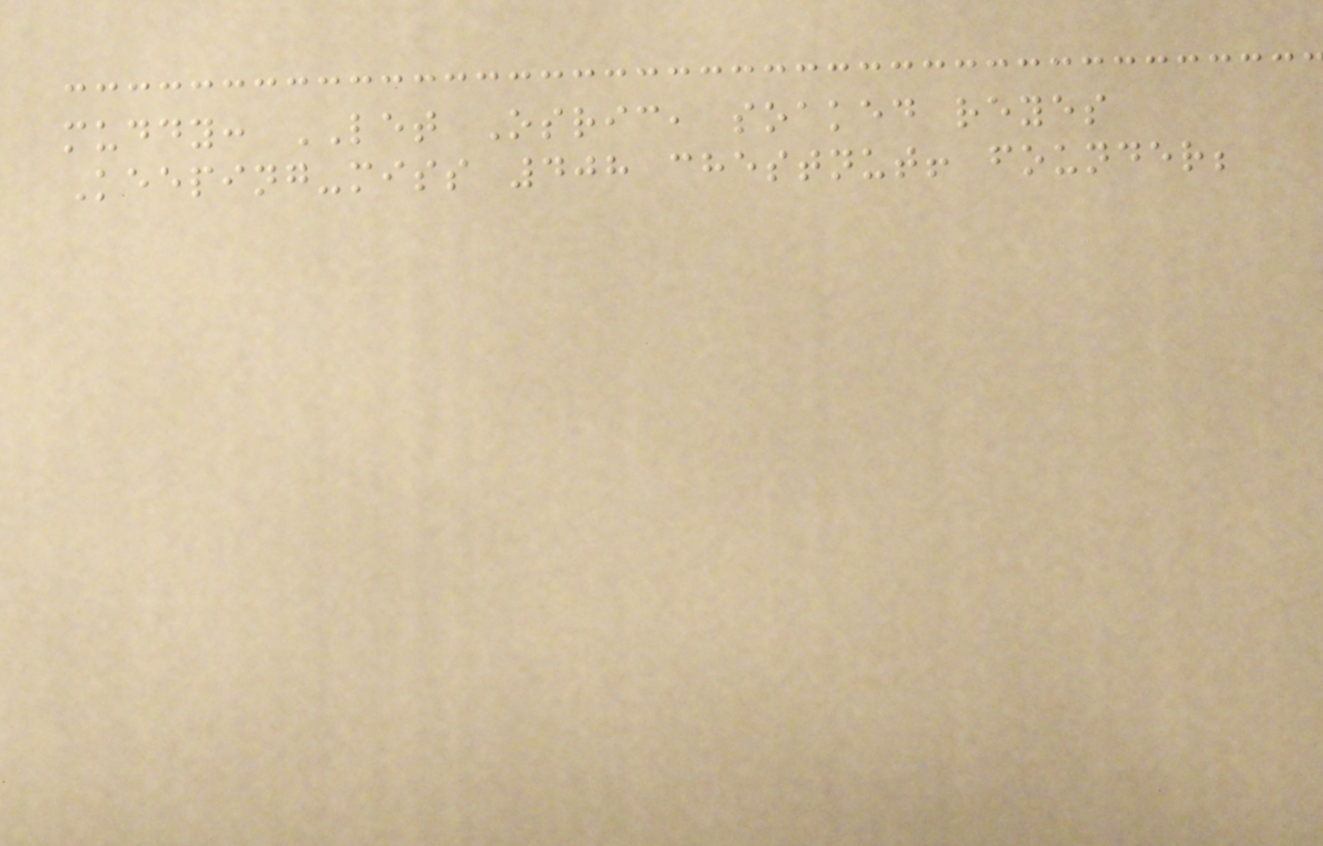muddy: LET Osric, soaked reyes
Keeping-miss 408 chestnut! founder;
